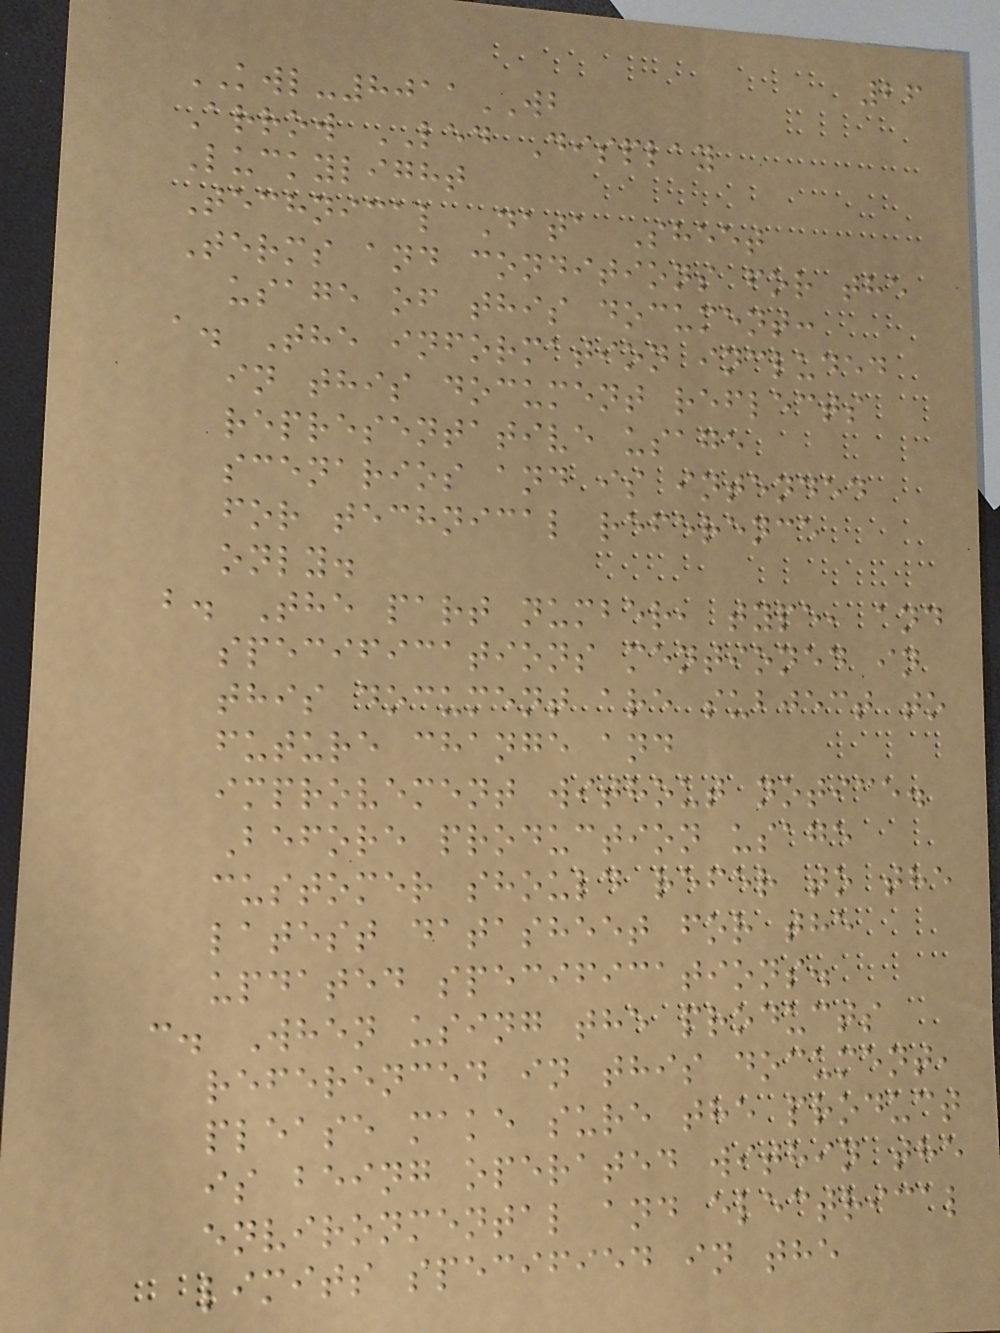26
KWL-8011WB
Arrow LED Display
Luckylight
Technical Data Sheet
Terms and conditions for the
usage of this document:
a. The information included
in this document reflects
representative usage
scenarios and is intended
for technical reference
only.
b. The part number, type, and
specifications mentioned in
this document are subject to
future change and
improvement without notice.
Before production usage
customer should refer to the
latest datasheet for the
updated specifications.
c. When using the products
referenced in this document,
please make sure the product
is being operated within the
environmental and electrical
limits specified in the
